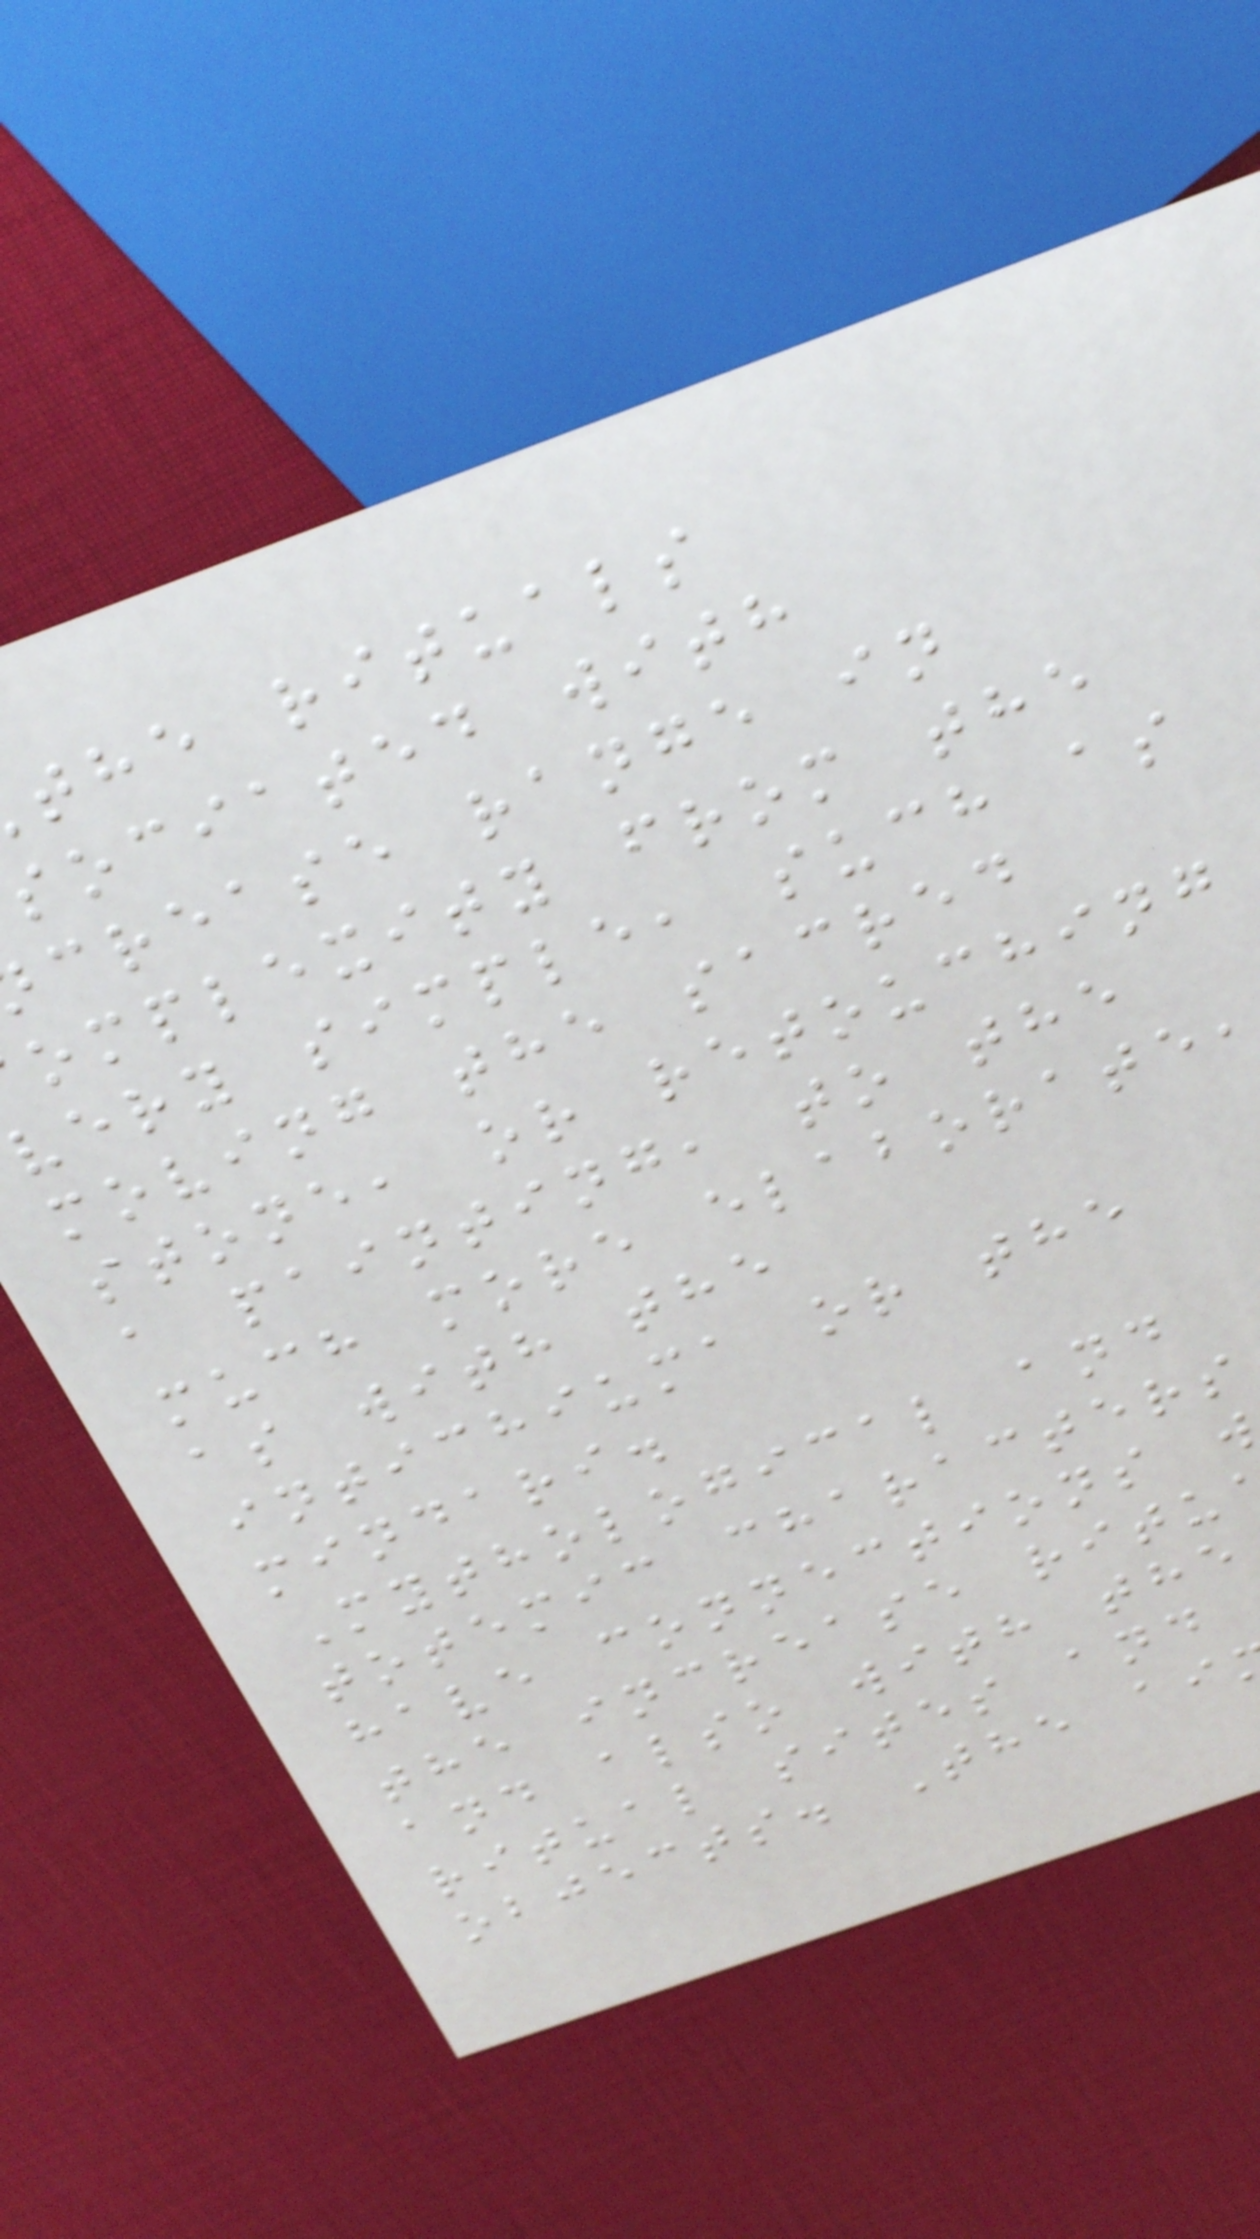the rituals
sociated with
crease range in
omplexity from the
very simple, such as
moving the sacred
stone, or retouching
a painting, to the
much more elaborate,
as with the
intichiuma or the
mindari.
Mythological and
totemic characters
have connections w
the increase ritu
and also with the
ritual sites and
objects. The ai
